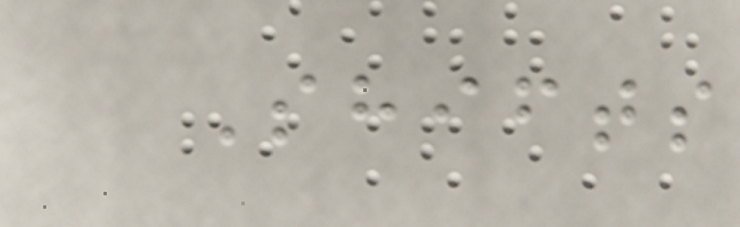Shifts
